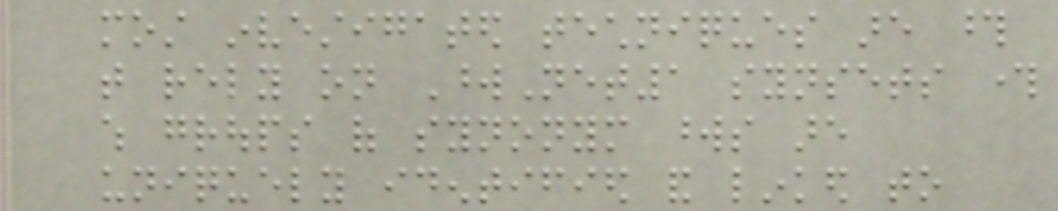most investigated techniques are those
that rely on WordNet1 synsets through
which groups of synonym words are
uniquely identified and linked to
